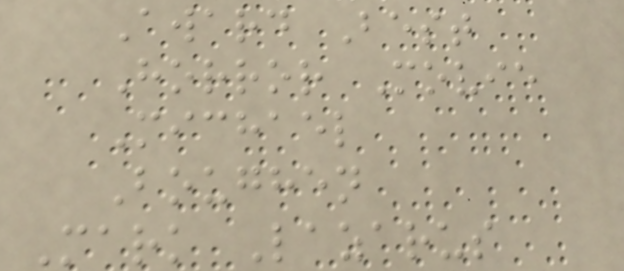Award Best
Horror Movie
Michael
Boughen
Mark Lazarus
